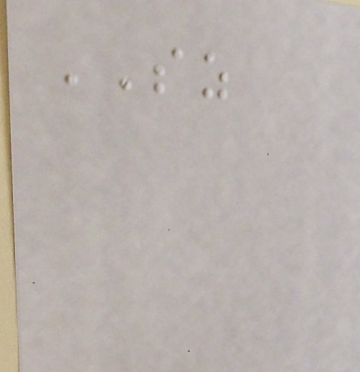SZ
